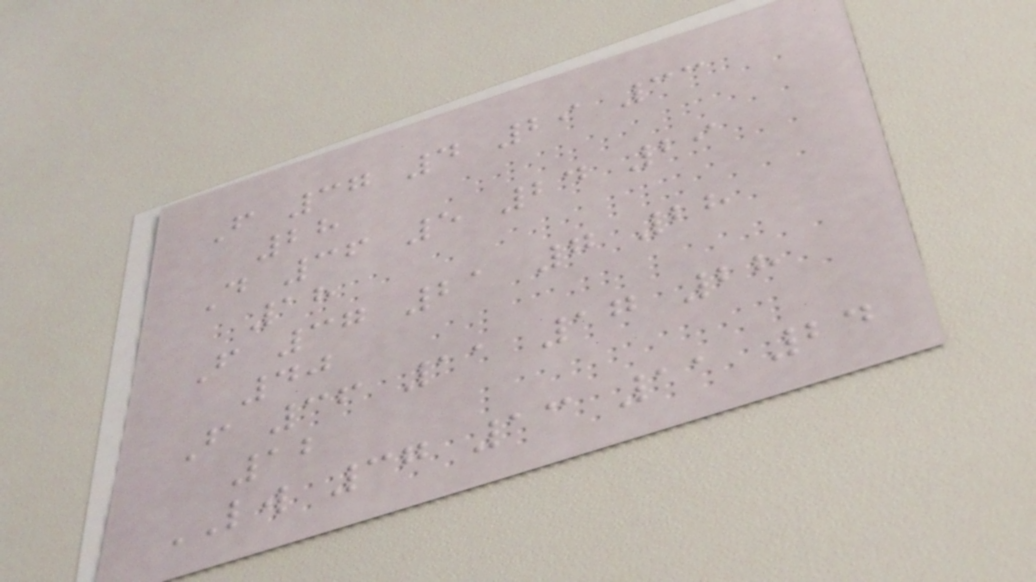F 37 4 29 33
28
D 36 5 24 29
18
F 37 21 7 28
40
F 36 11 17 28
12
LW 37 13 11 24
